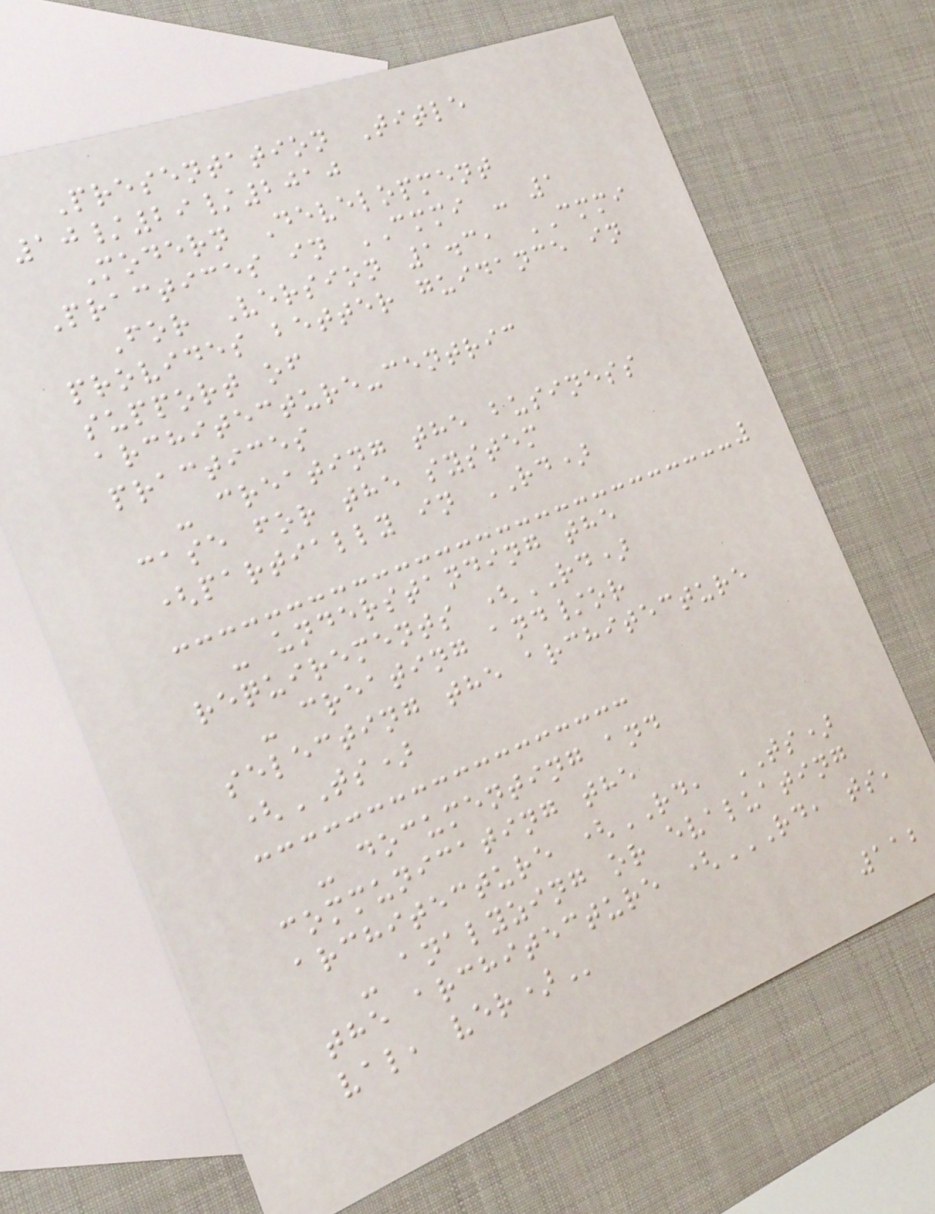Presentation Title
10/29/2010
Modern Development
Practices in CMMI - 1
For Version 1.3, CMMI
provides better guidance in
support of
architecture-centric
practices
- creating the business
case for the system
(partially in RD)
- understanding the
requirements (RD)
- creating and/or
selecting the architecture
(TS)
- documenting and
communicating the
architecture (RD, TS)
- analyzing or evaluating
the architecture (RD, TS,
VAL, VER)
112
